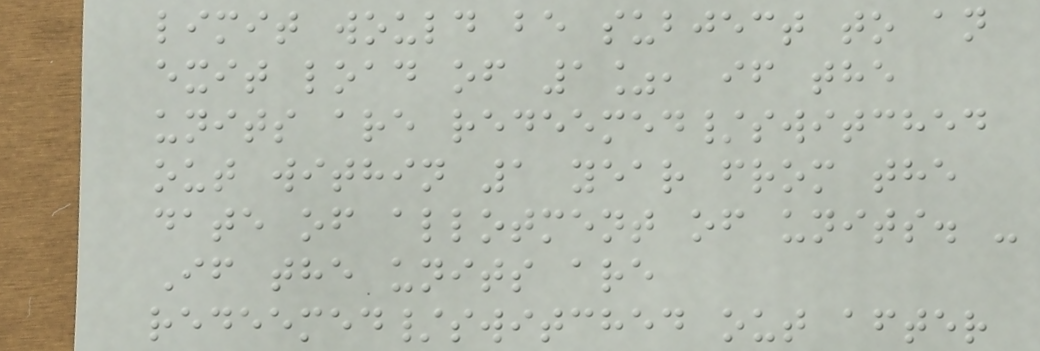limit would be subject to an
exit load of 1%, if the
units are redeemed/switched
out within 1 year from the
date of allotment of units. -
If the units are
redeemed/switched out after
